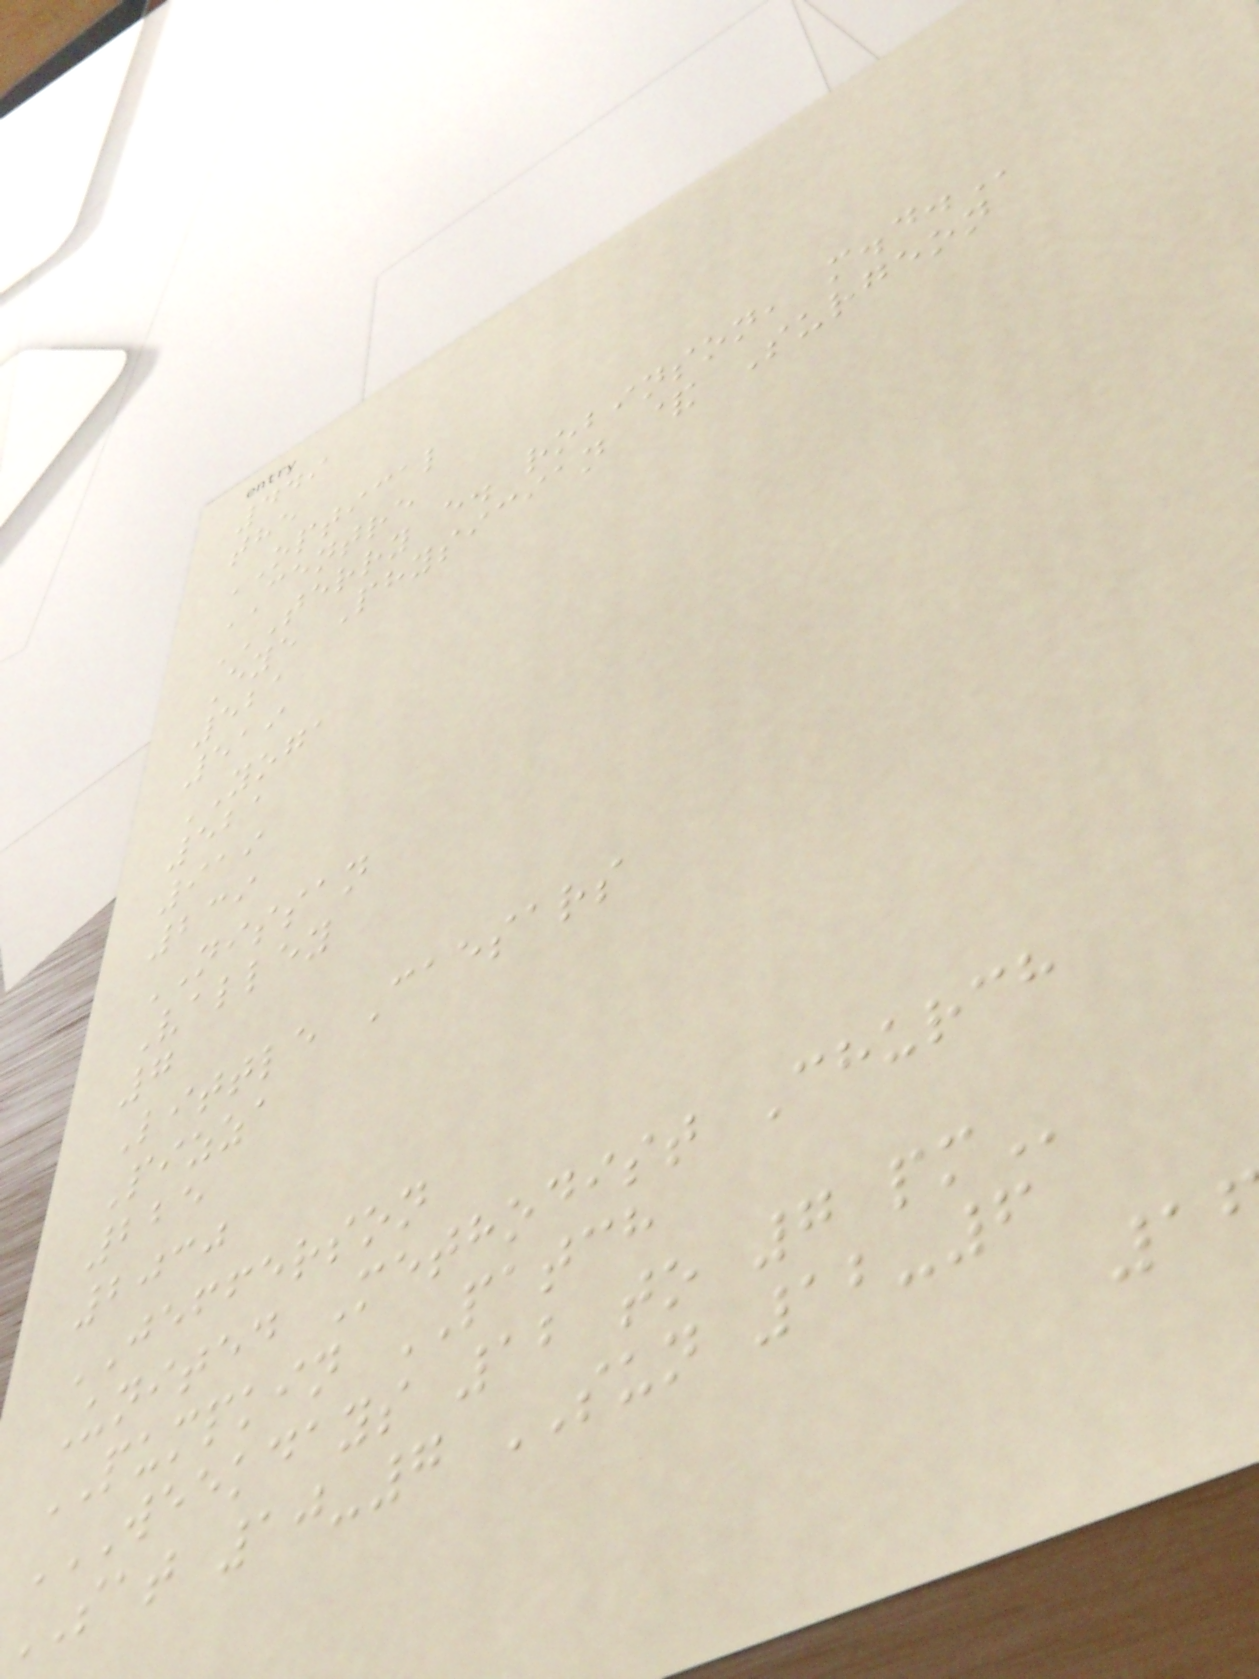449
the
OPTICAL
CENTRE
TERRY E. ROBINSON, M.D.
Eye Physician & Surgeon
521
519
YOGA
521
919
239
NISSAN
Valley
7
Little Caesars
Pizza
225
2030
JEFFERSON
United Methodist Church
PUMPKIN PATCH
WEEKDAYS 12 TO 7 PM
SAT 10-7 SUN 12-6
